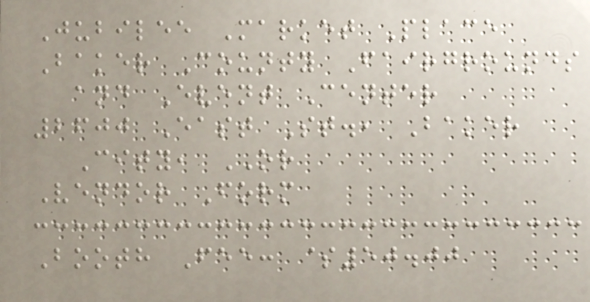Jubilee Market Place
Baker County Fairgrounds
and Event Center
2600 East St., Baker
City, OR
Vendor Form
Booth Fee: $50.00
